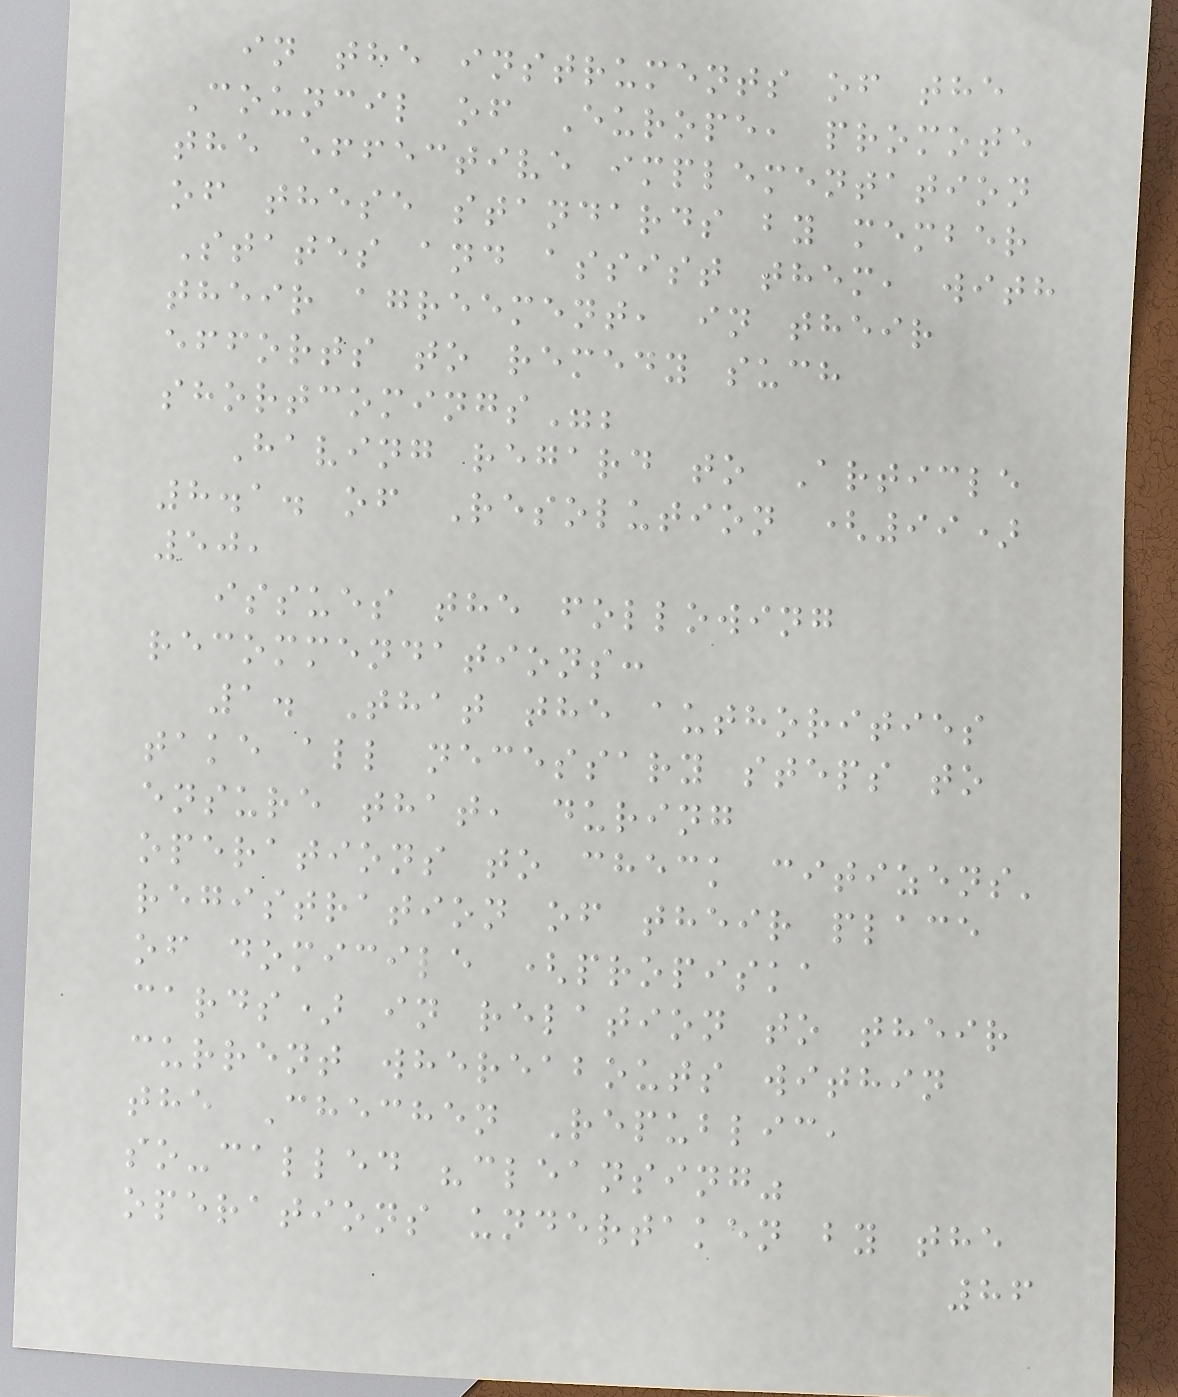in the instruments of the
Council of Europe, promote
the effective implementation
of these standards by member
States and assist them, with
their agreement, in their
efforts to remedy such
shortcomings";
Having regard to Article
8.1. of Resolution (99)
50,
issues the following
recommendations:
1. That the authorities
take all necessary steps to
ensure that, during
operations to check citizens'
registration of their place
of domicile (propiska
cards) in relation to their
current whereabouts within
the Chechen Republic,
so-called "cleansing"
operations undertaken by the
86
